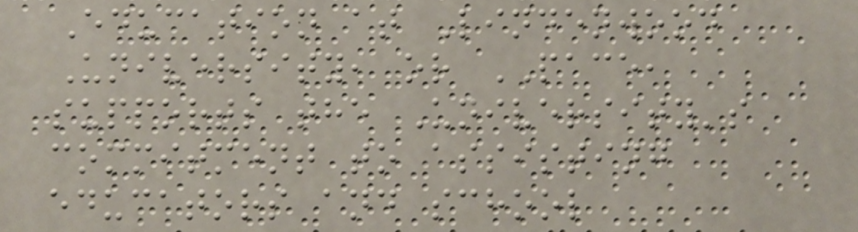Education at Lindenwood
University, or PACE,
supports the University's
commitment to assisting
educators and school
